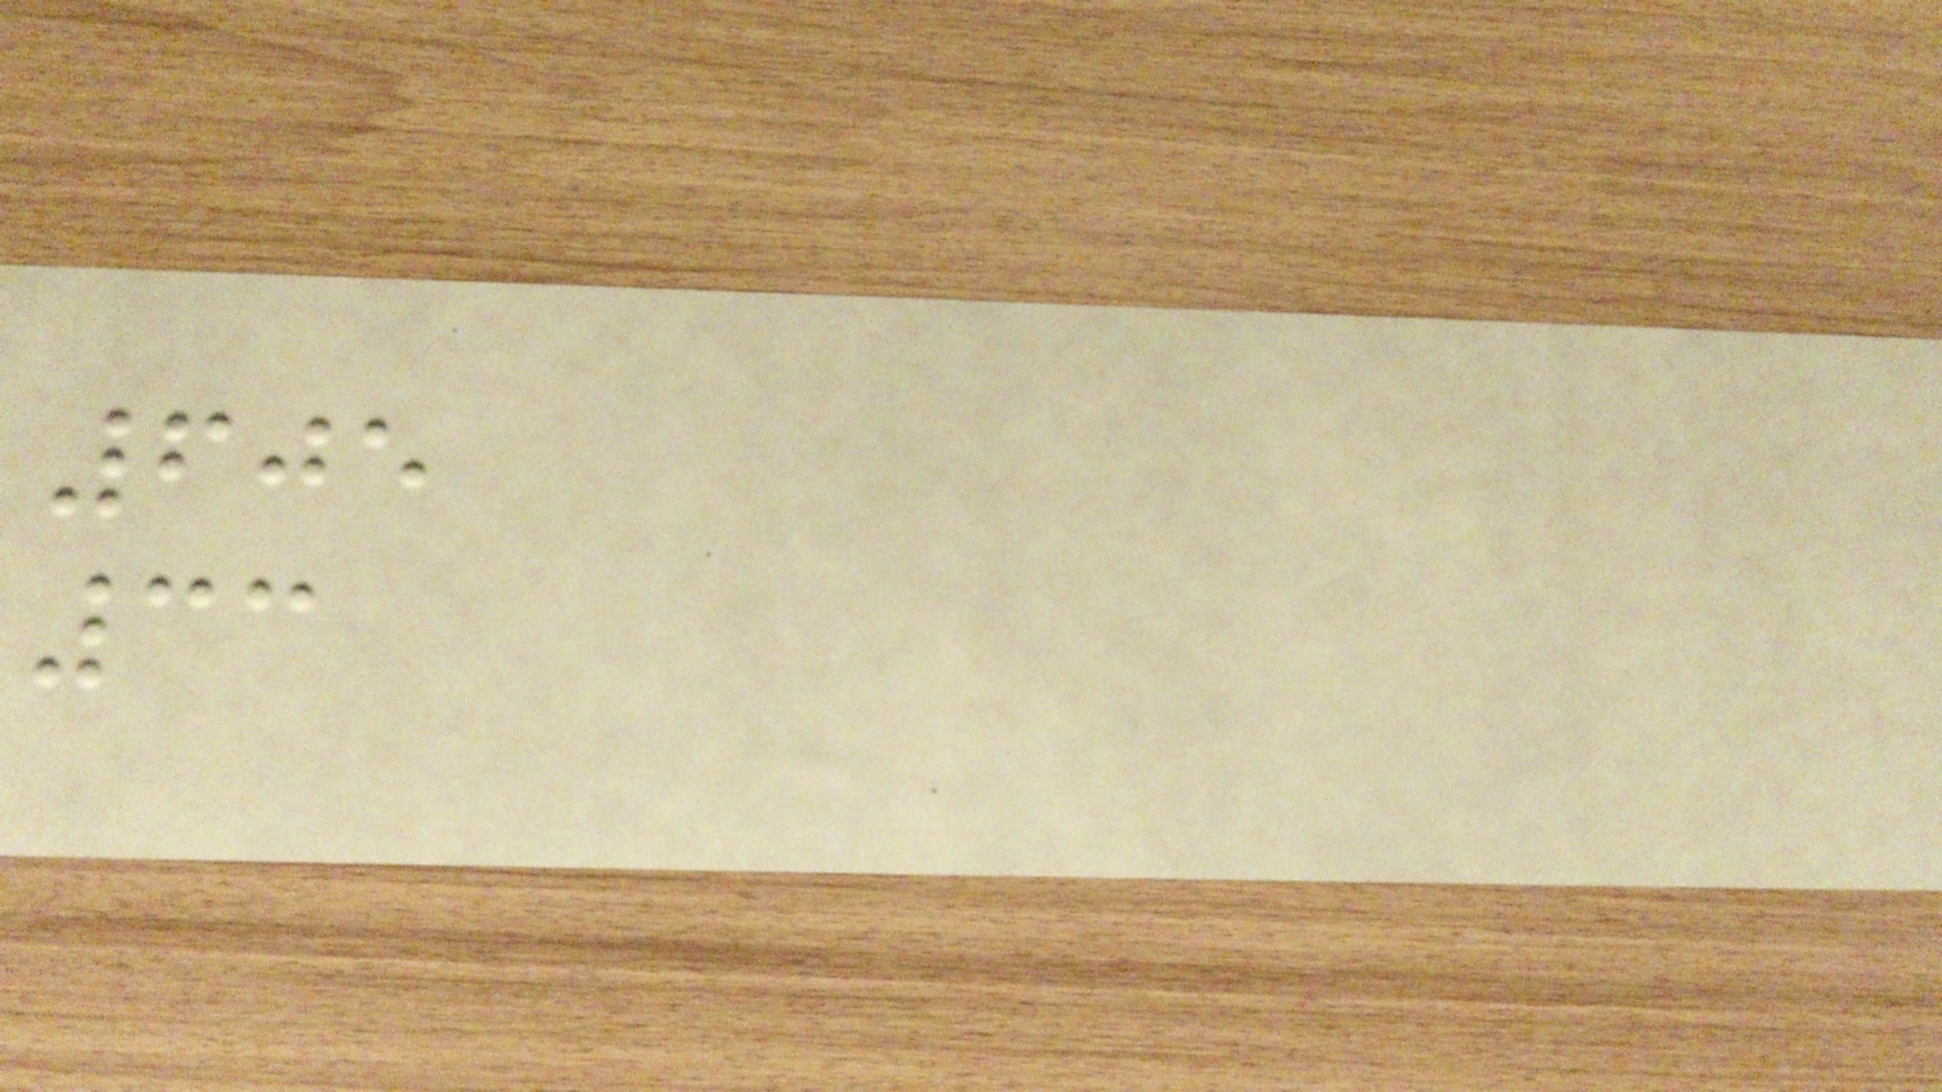605
33
